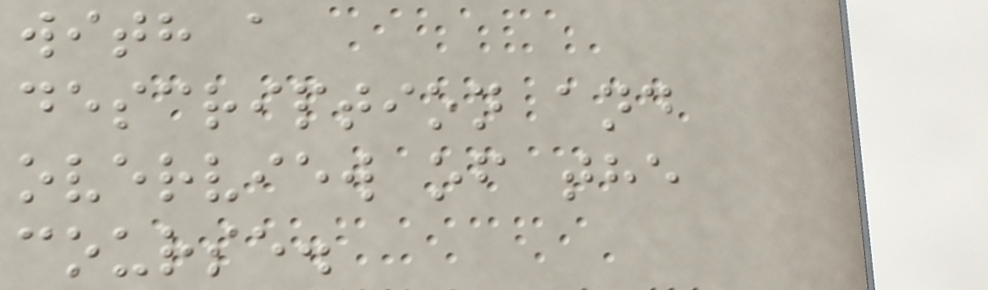with a
description and
overview of the
course.
